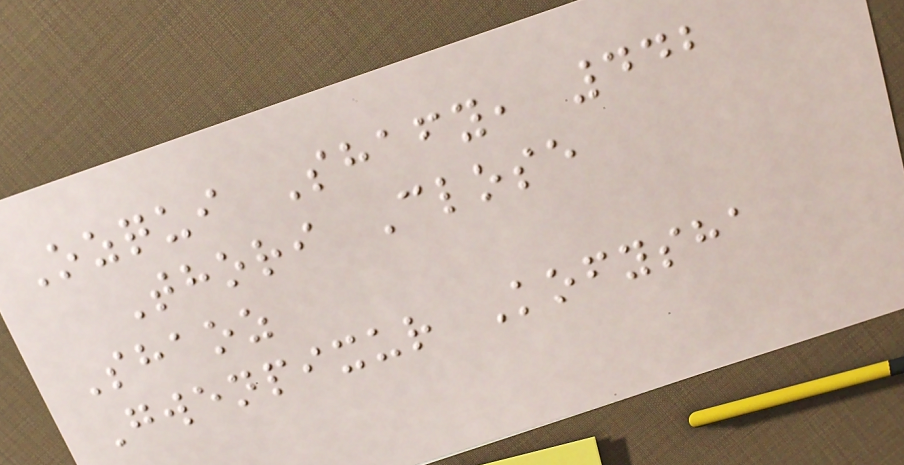Ozqui Shafy, 442
Thori Close
Shaoz
Gwenpixur Kofysha
